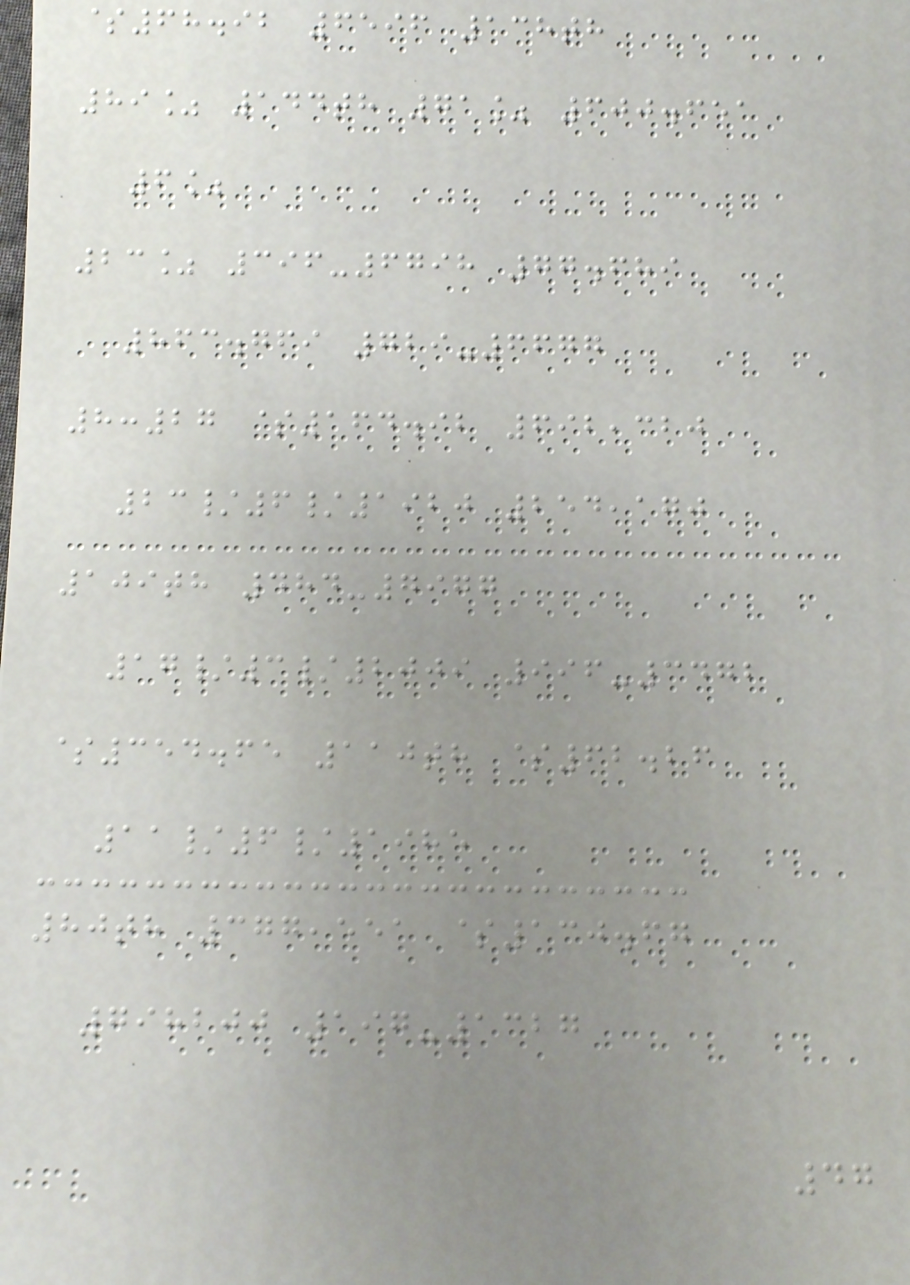$68.92 6596 138th
89% 144th 71% 600.651
6%
23% 396-6798 77.689
863.769 729-6677
8:27 $164.92 692,320
23/6/1920 254,170
109th 484-7977
17/3/2009 996-3472
$354.65 110th $62.26
11/6/1985
80th 377,551 $130.67
798200 197-1327
47
